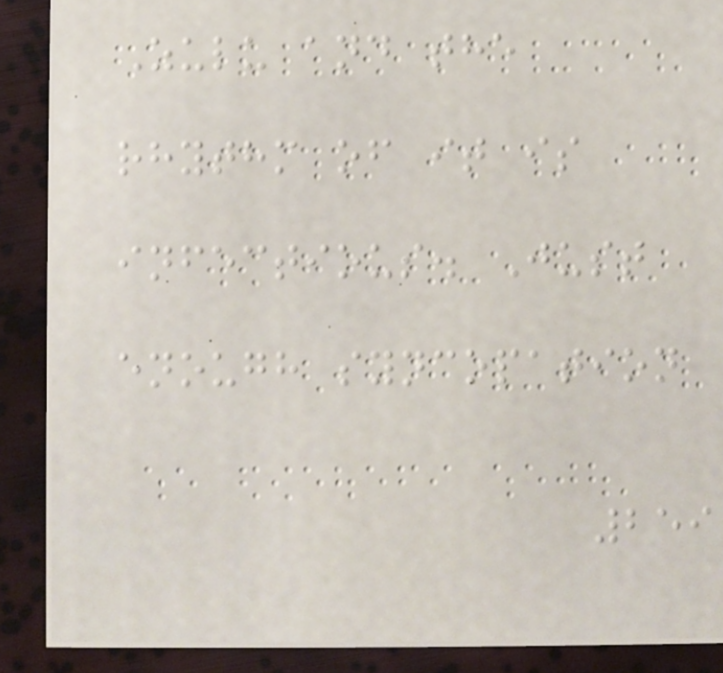Zulu and the
rhythm of it is
infectious. Just
enough syncopation
259
